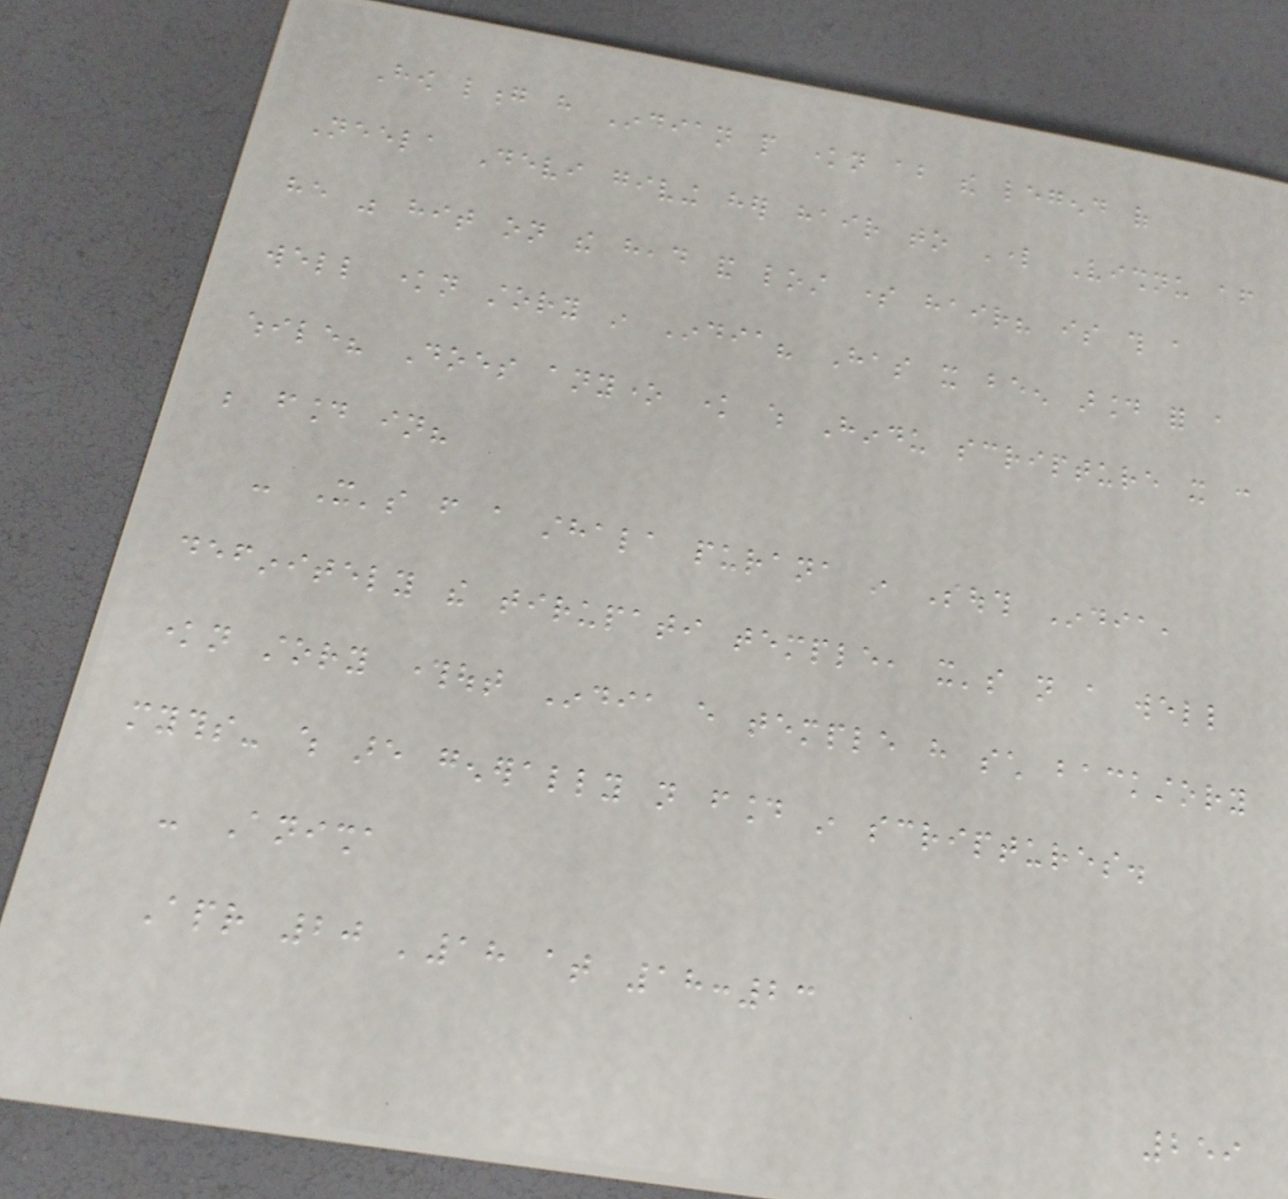How long have Indian people known about the legend of
Neela Devi giving her hair to Lord Vishnu after
he was hit on the head and lost some hair? is this a
well known story in India? Has it been around for a
while? Does anyone know which Hindu scripture it can
be found in?
- It's from a sthala purana in South India,
definitely the tirupati temple, it's not a well
known story throughout India every temple have such backstory
myths- which are generally not found in scriptures.
- Anisha
Apr 20 '18 at 18:23
259
